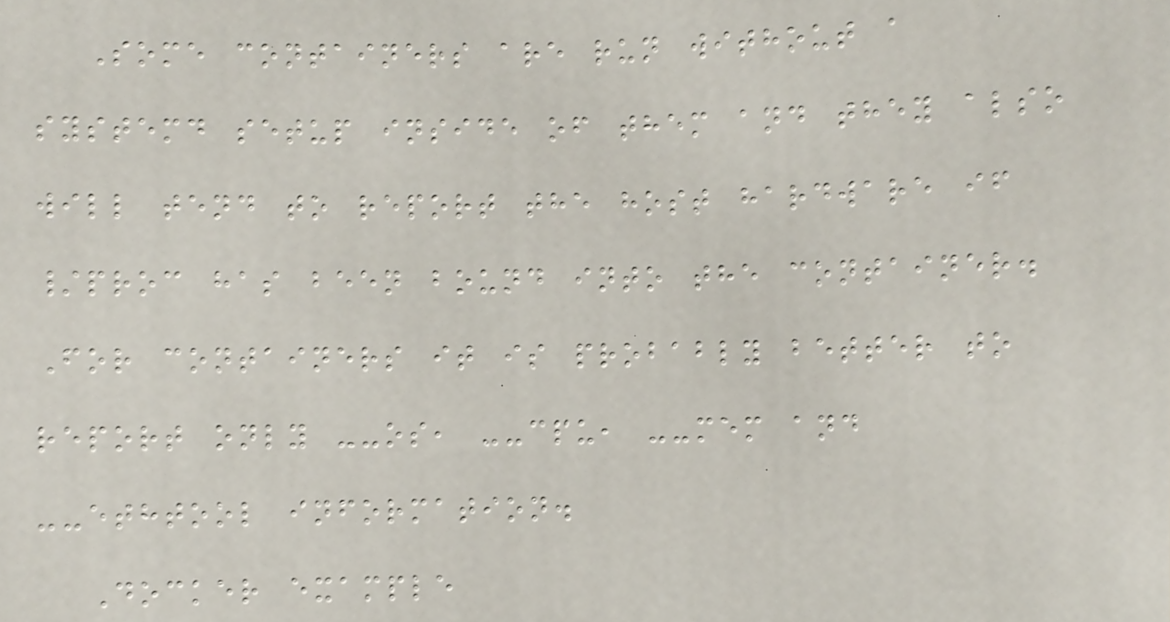Some containers are run without a
systemd setup inside of them and they also
will tend to report the host hardware if
/proc has been bound into the container.
For containers it is probably better to
report only --os, --cpu, --mem and
--ethtool information.
Docker example
